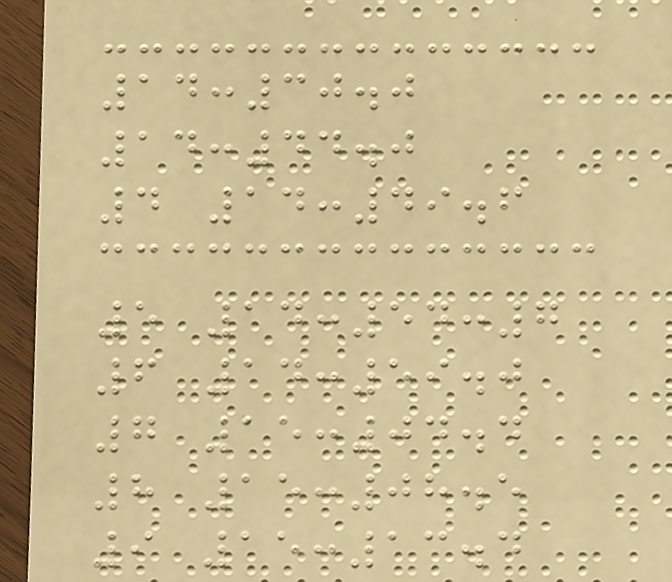14:30.0
14:44.0
4 14:49.6
5 14:54:7
6 14:59.0
7 15:04.4
8 15:08.5
9 15:13.4
